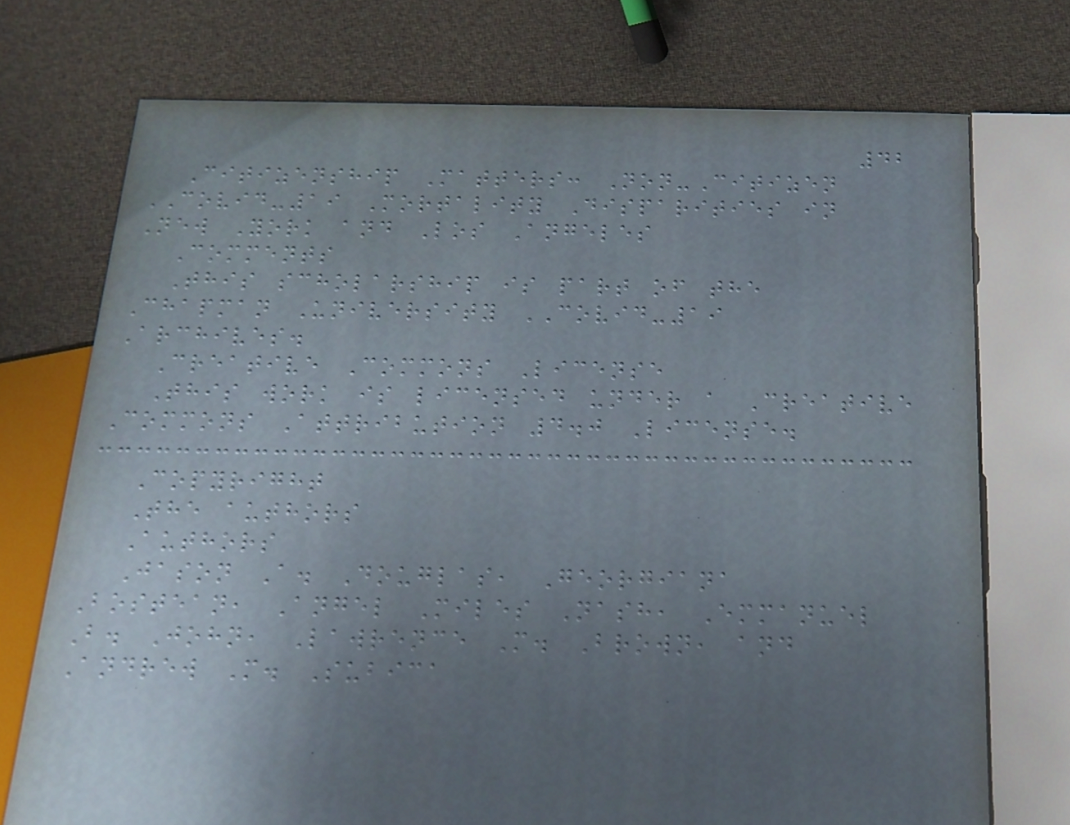42
Citizenship Matters: Non-Citizen
COVID-19 Mortality Disparities in
New York and Los Angeles
Comments
This scholarship is part of the
Chapman University COVID-19
Archives.
Creative Commons License
This work is licensed under a Creative
Commons Attribution 4.0 License.
Copyright
The authors
Authors
Jason A. Douglas, Georgiana
Bostean, Angel Miles Nash, Emmanuel
B. John, Lawrence M. Brown, and
Andrew M. Subica
